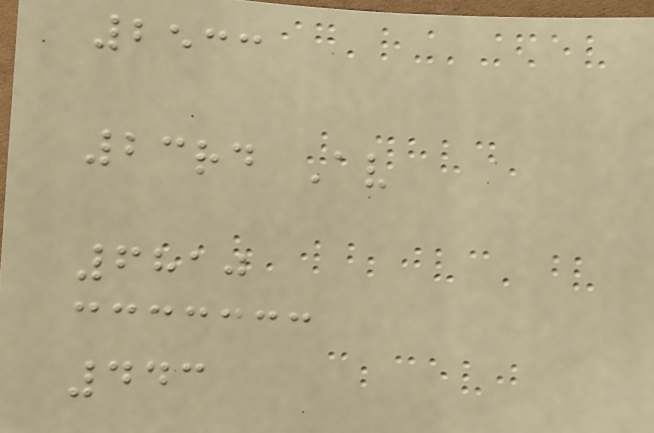2533
23rd Av
6810
443
